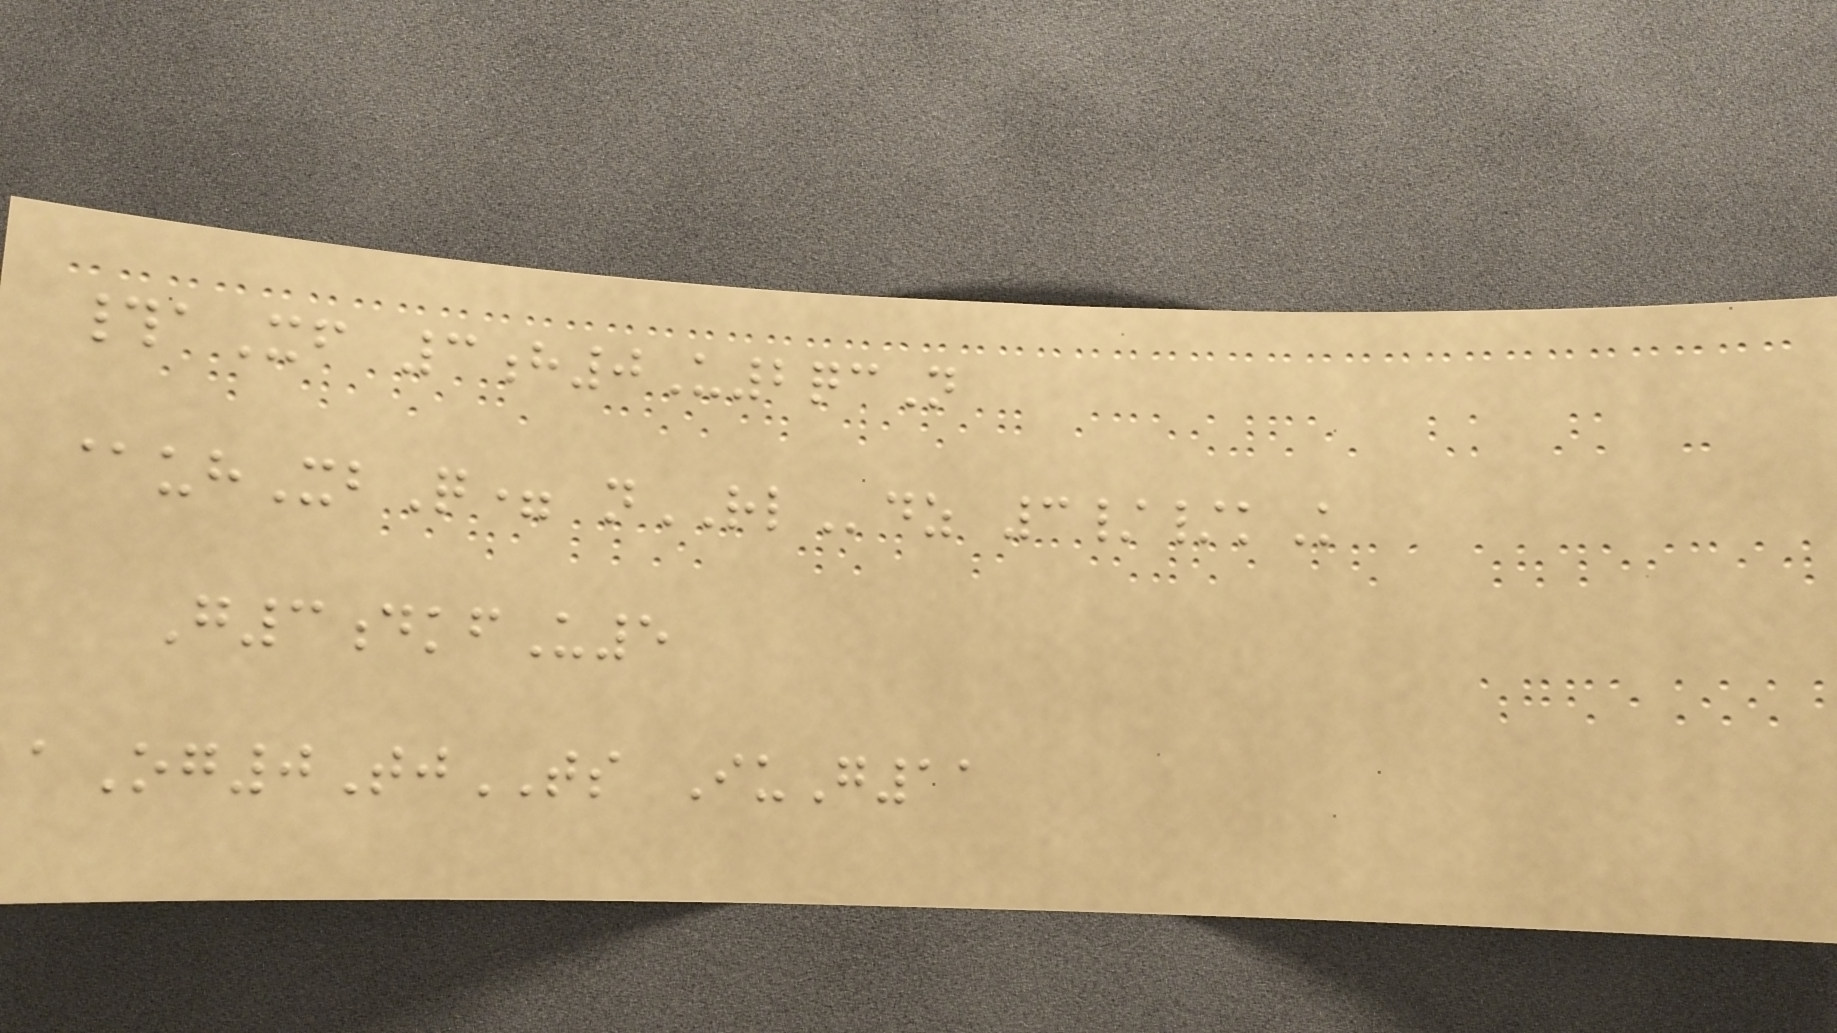#aXf 3h0U2qcN
@uhXbQ= nRLdz 3//kK
G3dkfU5
aOg0TjTS IuG11
